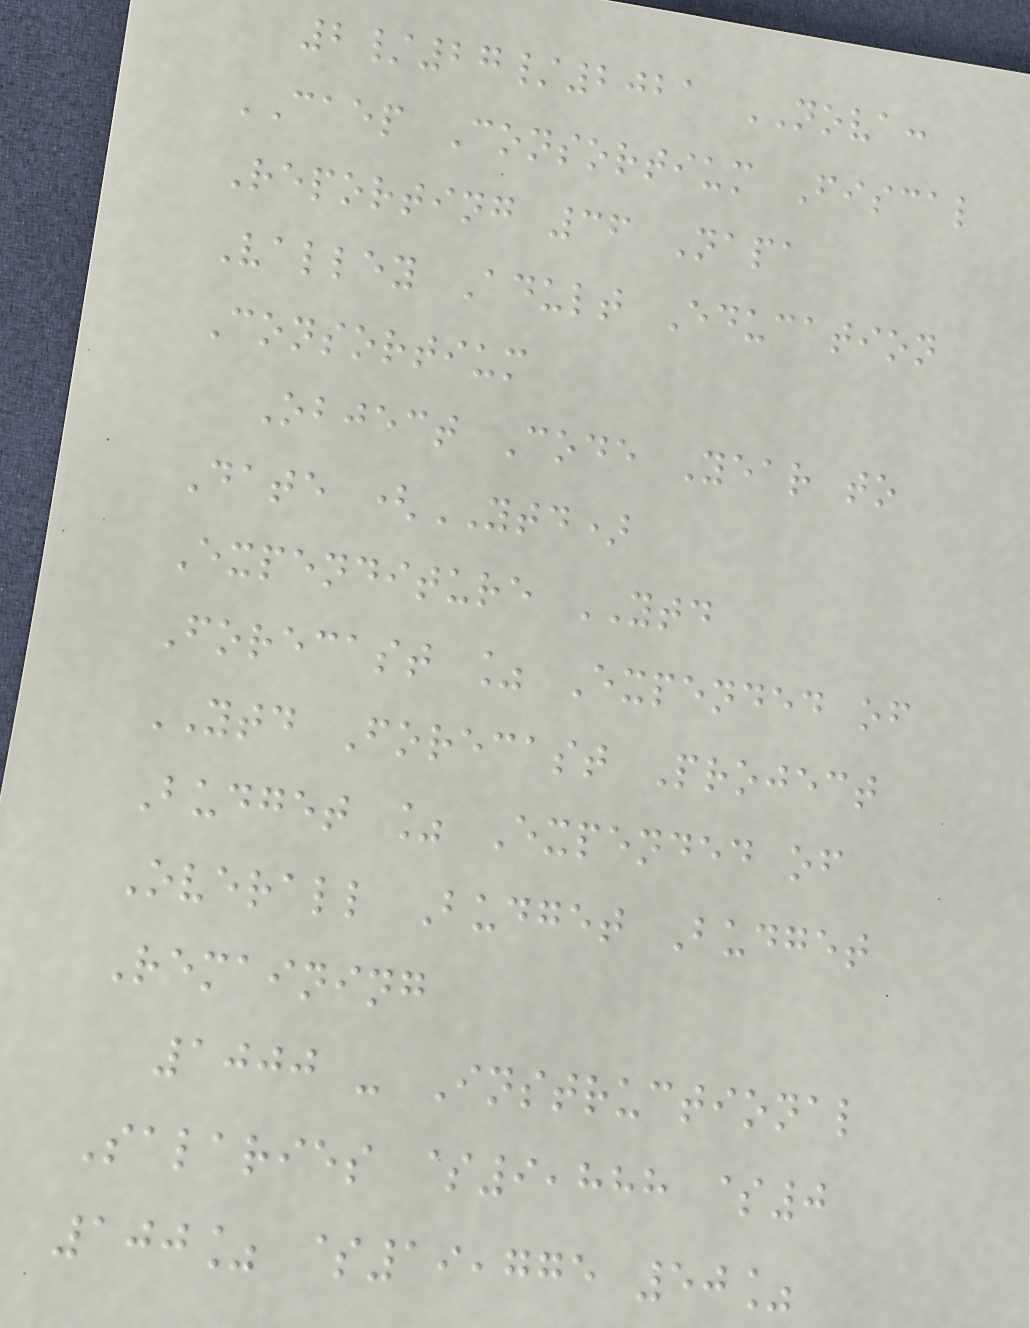2/27/2021 NOVA:
CAEP Consortium Fiscal
Reporting 36 Napa
Valley Adult Education
Consortium
Object Code Year to
Date (YTD)
Expenditure YTD
Forecast % Expended of
YTD Forecast Project
Budget % Expended of
Overall Budget Budget
Remaining
1000 - Instructional
Salaries $9,888 $0
100% $19,775 50%
